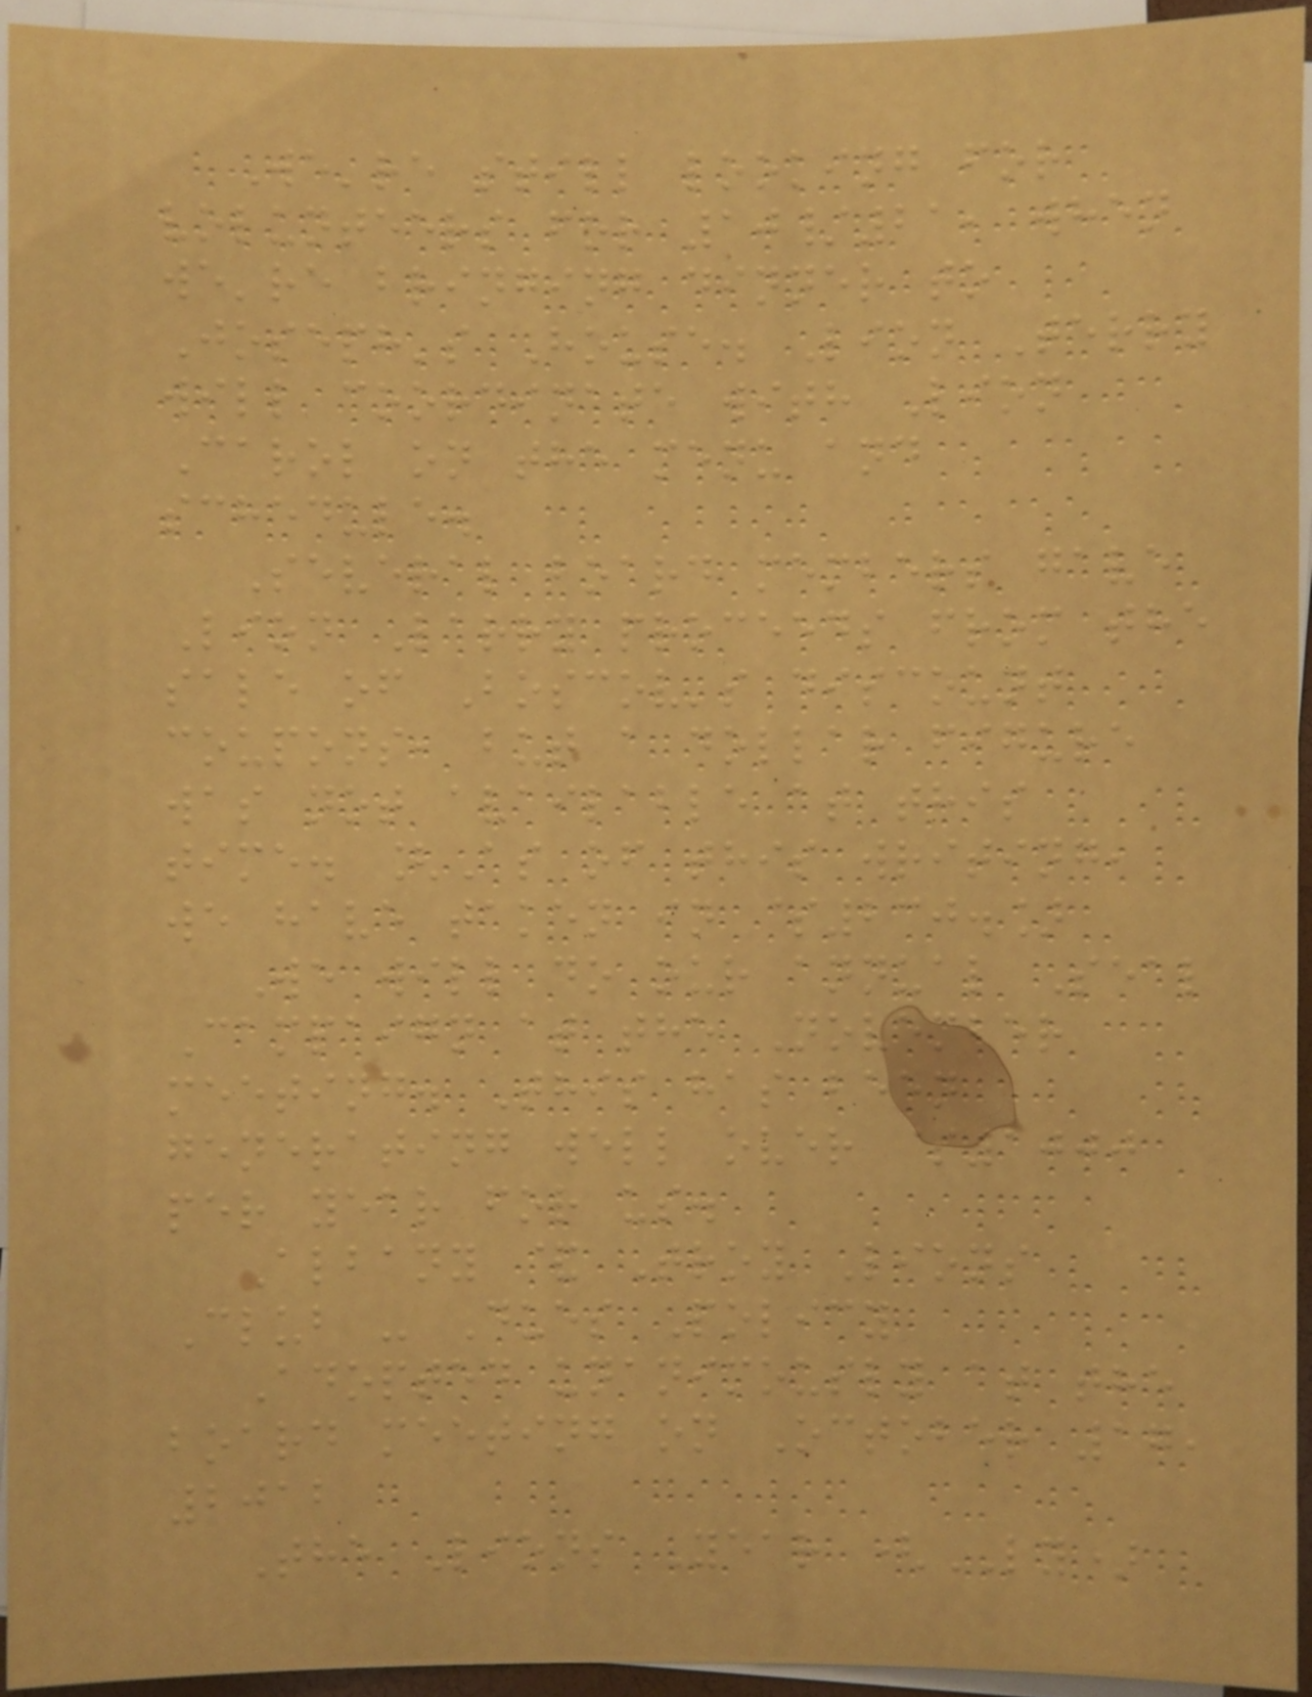We're still looking for
volunteers for 10/21, when
we're bringing dinner to
Joseph's House. Lion Terry
will coordinate with Lion
Carol on the menu and
schedule.
Several board members gave
Lion Larry proceeds from the
sale of Boscov's discount
coupons, but a dollar figure
was not available at this
time. [As of this writing,
we have taken in $230.]
We will do our annual Seal
Campaign at the November
meeting. This has been
generating well over $1000
per year for us.
Albany & Troy Lions
Club - Dues Policy
Adopted unanimously at the
board meeting on October 17,
2012
The Lions Year (LY)
